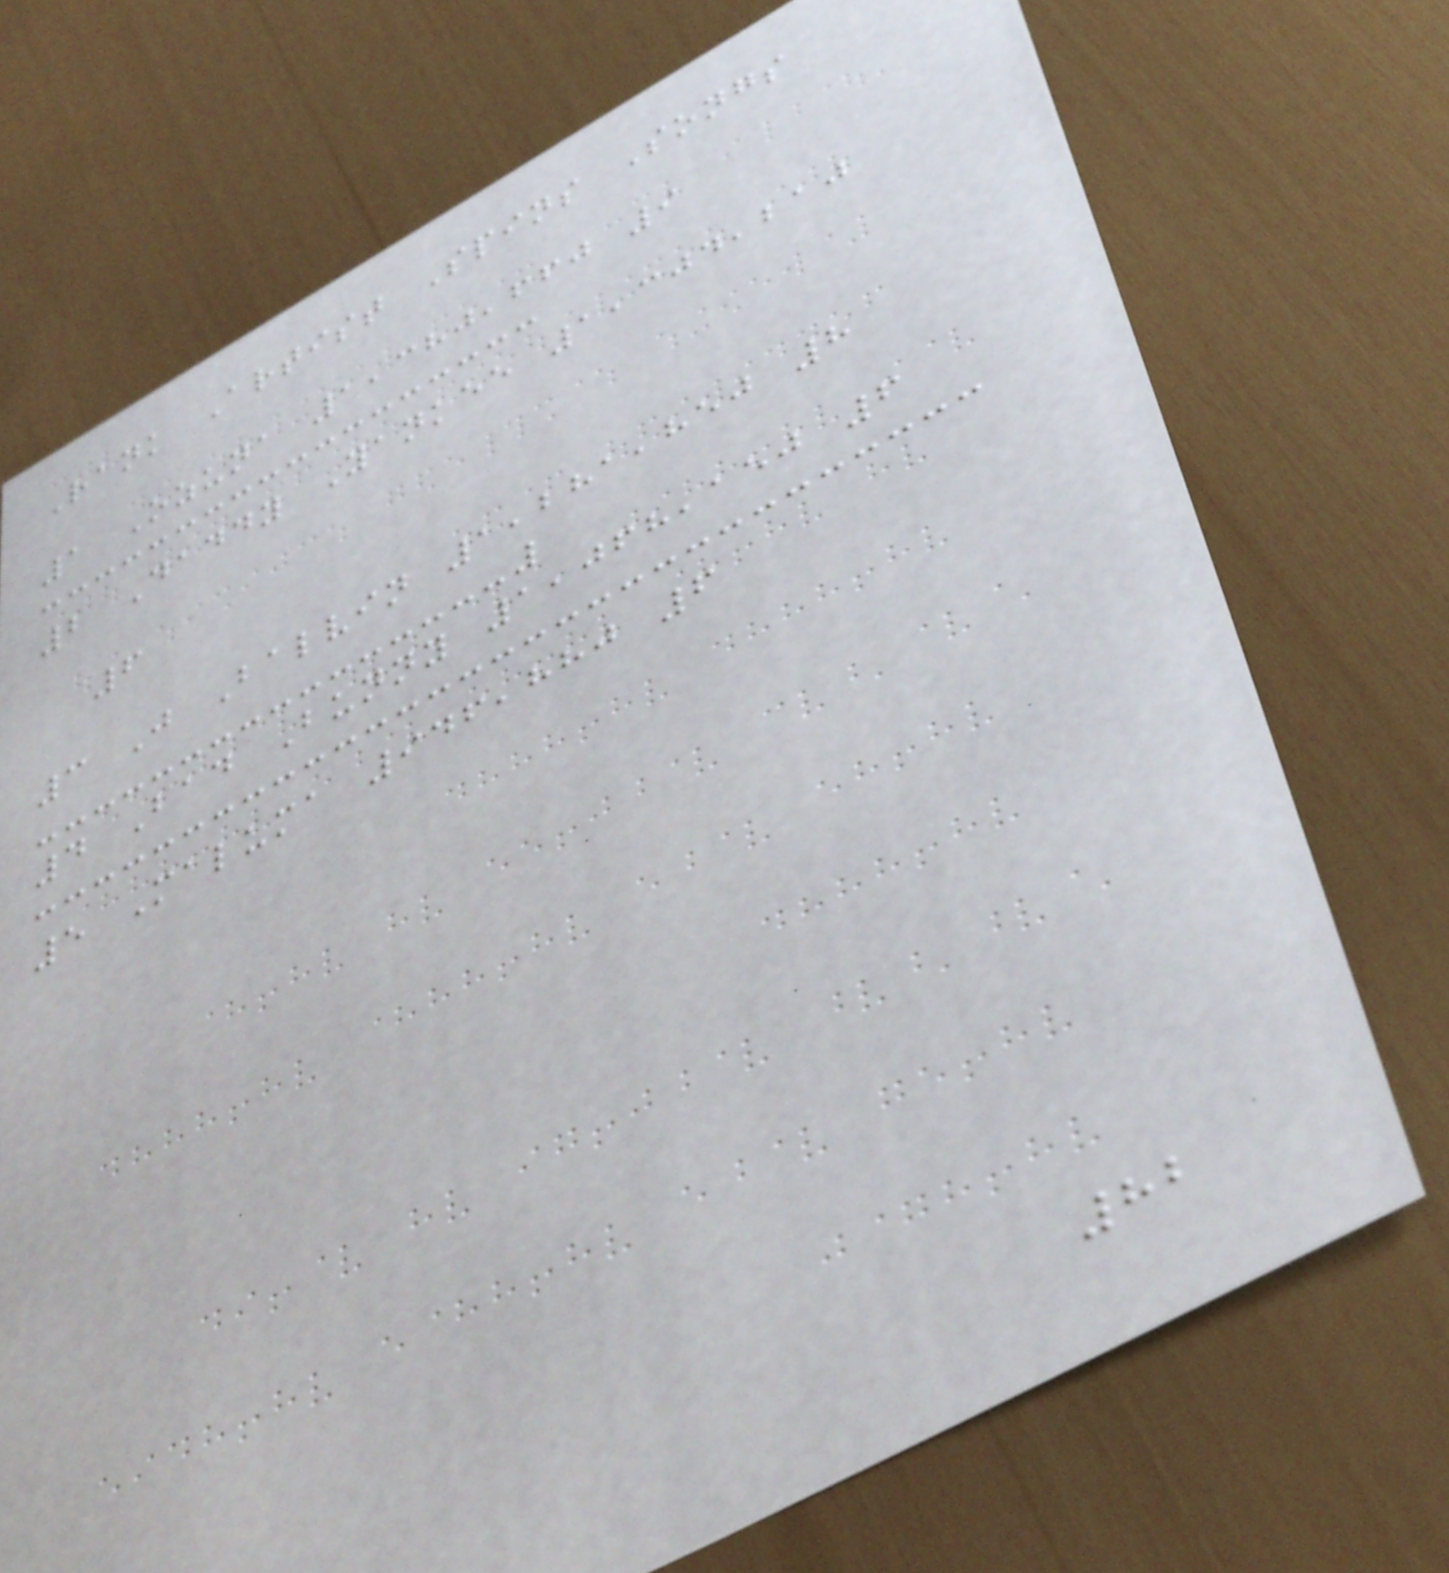Rank Artist Spins Songs
1 Ozuna 1,380,660 9
2 Daddy Yankee 1,304,210
6
3 J Balvin 1,281,850 8
4 Bad Bunny 1,068,150 6
5 Maluma 946,880 6
82
